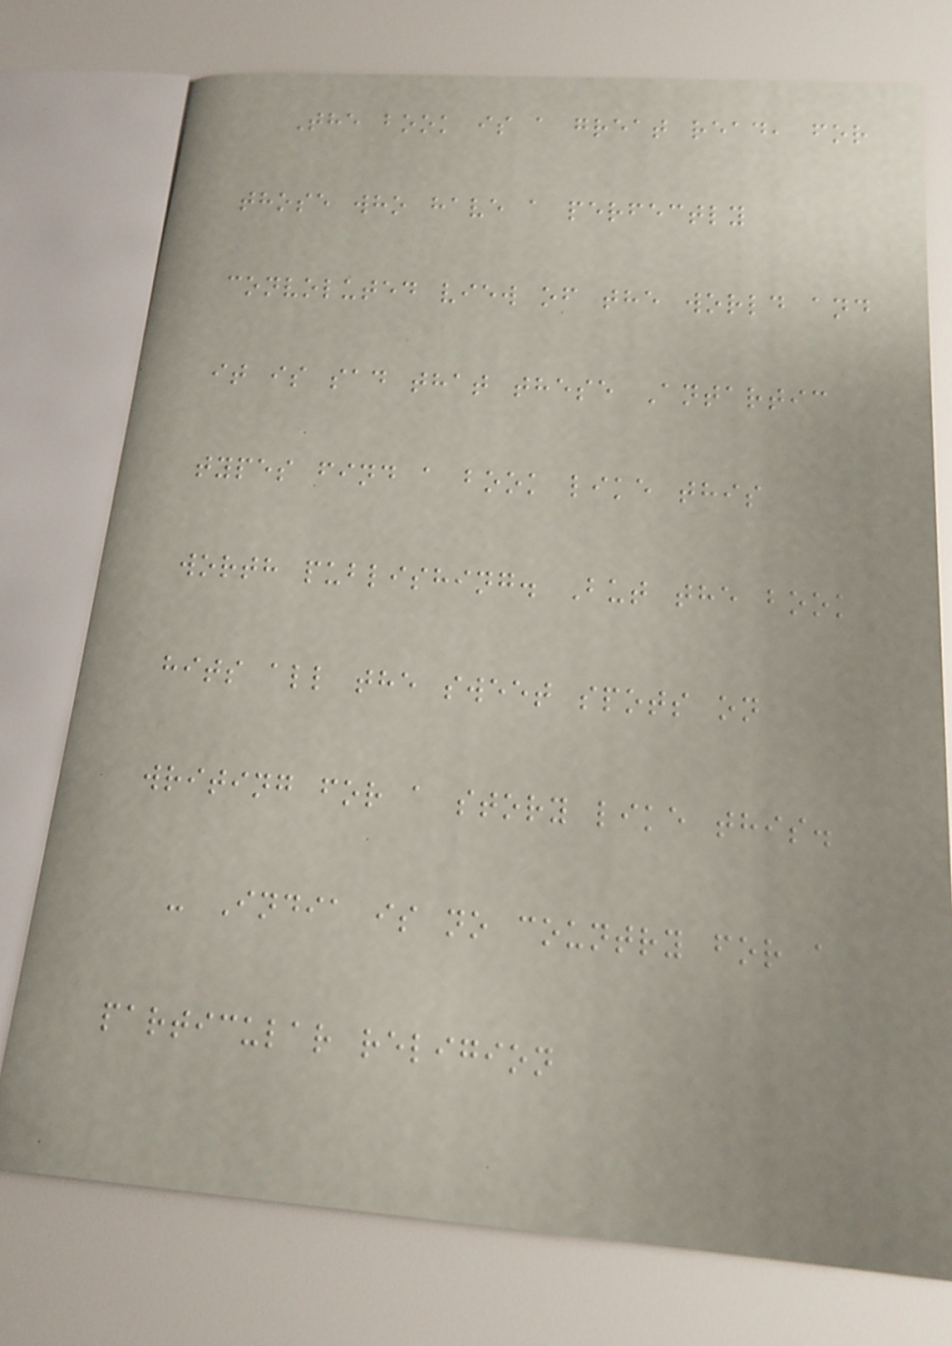The book is a great read, for
those who have a perfectly
convoluted view of the world and
it is sad that these Antartic
types find a book like this
worth publishing. But the book
hits all the sweet spots on
writing for a story like this.
- India is no country for a
particular religion
